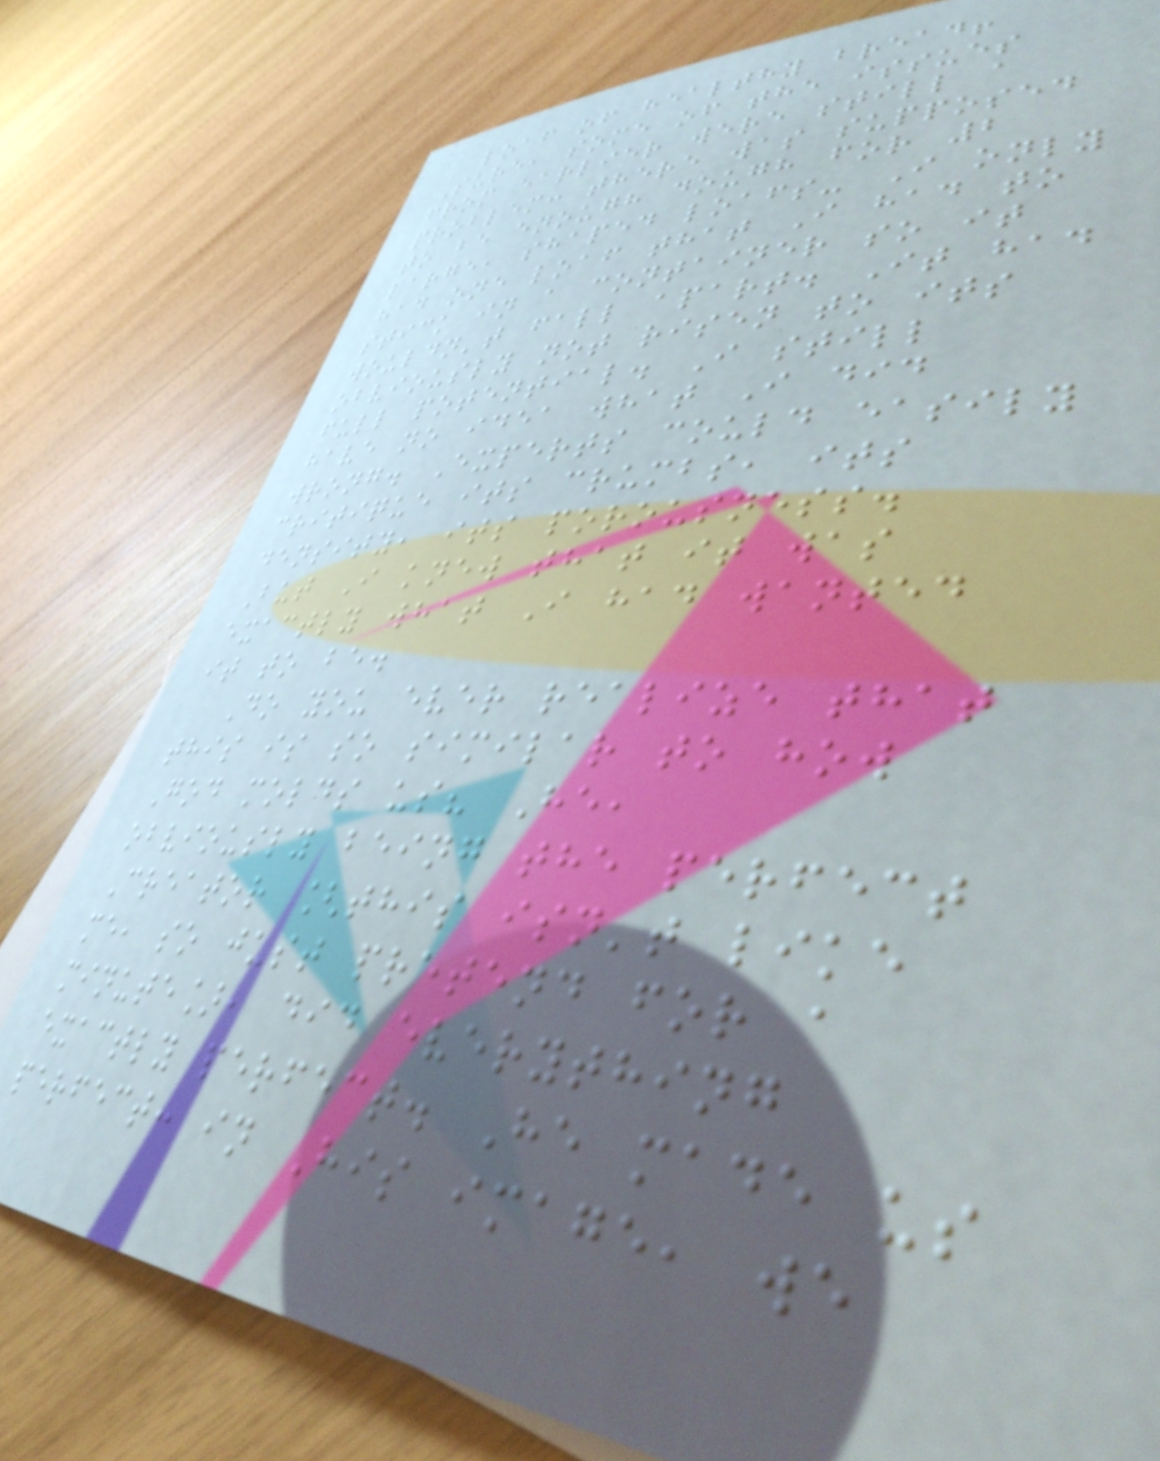loaf of healthy bread!
Sure, some of the issues
from earlier were still a
problem: there was supposed
to be enough dough for 2
large, shaped loafs- I only
had one loaf that I had to
stick in a container so it
wouldn't fall apart. It had
obviously not risen to its
full potential. I still
have no idea what I did
wrong. Experts could easily
critique its crumbs, its
density, its porousness.
But I knew that it was
exactly what I had wanted
it to be.
Do you ever realize that
this is so similar to how
God molds us? He,
obviously being the perfect
Creator [this isn't like
me, so just pretend for a
minute], did everything
exactly perfect. He made us
perfect: in His image, we
